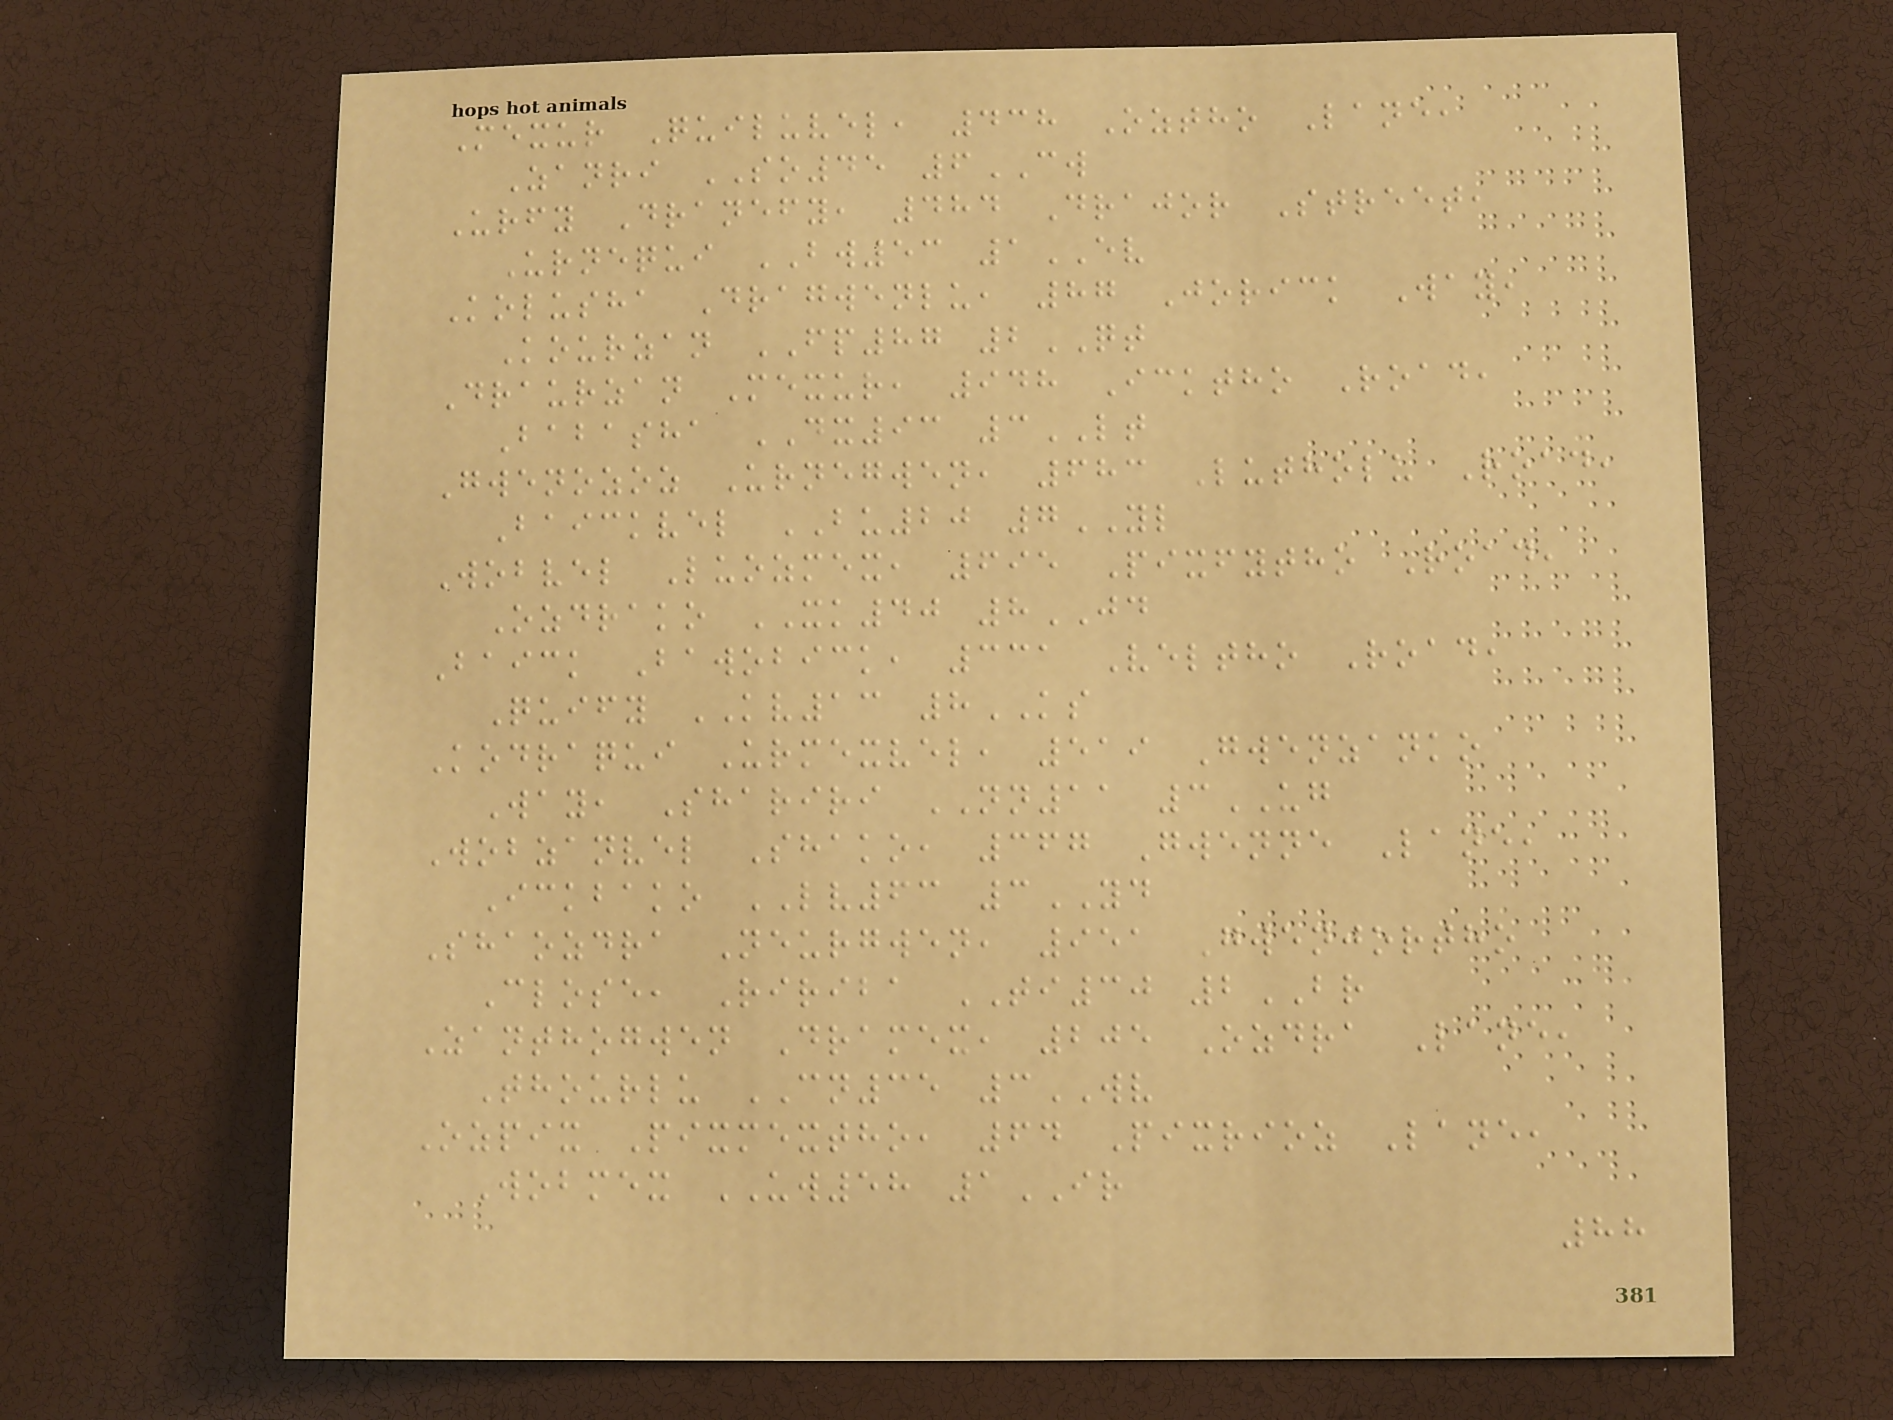Mexur Quiluvel, 438 Oztho Lane,
Zanri SO45 6CW
Urfy Dranefy, 484 Drajor Street,
Urnequi BW53 1EV
Kolusha Dragwenlu, 87 Jorick Way,
Kourzan FP87 2QT
Draurzan Mexur, 948 Icktho Road,
Babasha DX93 3LT
Gwenozoz Urnegwen, 683 Lutholu Road,
Baickvel BU20 7YL
Wobvel Luozmex, 695 Pixfytho Road,
Ozdrako XK40 8JD
Baick Bawobick, 331 Veltho Road,
Quify KV13 8KS
Kodraqui Urmexvel, 519 Gwenzanko
Way, Shariri NN11 3UG
Wobzanvel Shako, 367 Gwenne Lane,
Ickbako LV63 3YD
Shaozdra Neurgwen, 951 Gwenjortho
Close, Ririba TI30 2BR
Zanthogwen Dramex, 205 Ozdra Lane,
Thourlu CN35 3WV
Ozpix Pixmextho, 64 Pixrioz Lane,
Wobmex UW58 1IR
88
